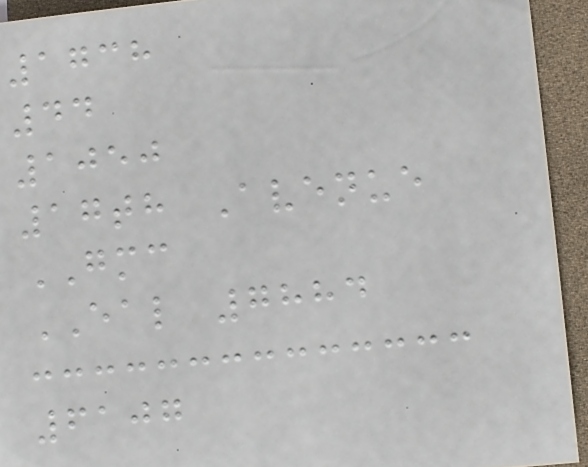1738
44
1050
17th Avenue
GMC
EAL 7884
6107
